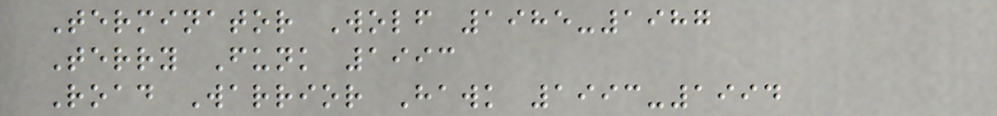Terminator Wolf 1985-1987
Terry Funk 1993
Road Warrior Hawk 1993-1994
